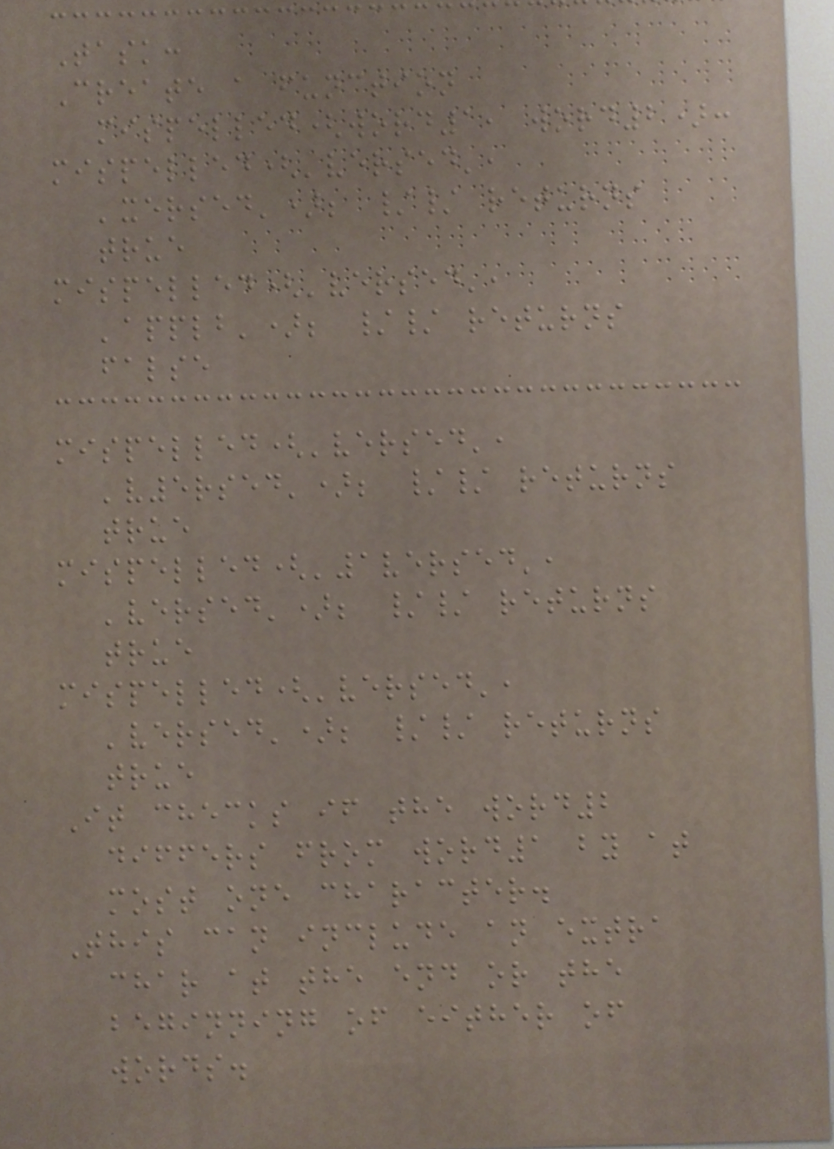Task:
Create a function
mispelled(word1, word2):
mispelled('versed',
'xersed'); // returns
true
mispelled('versed',
'applb'); // returns
false
mispelled('versed',
'v5rsed'); // returns
true
mispelled('1versed',
'versed'); // returns
true
mispelled('versed',
'versed'); // returns
true
It checks if the word2
differs from word1 by at
most one character.
This can include an extra
char at the end or the
beginning of either of
words.
